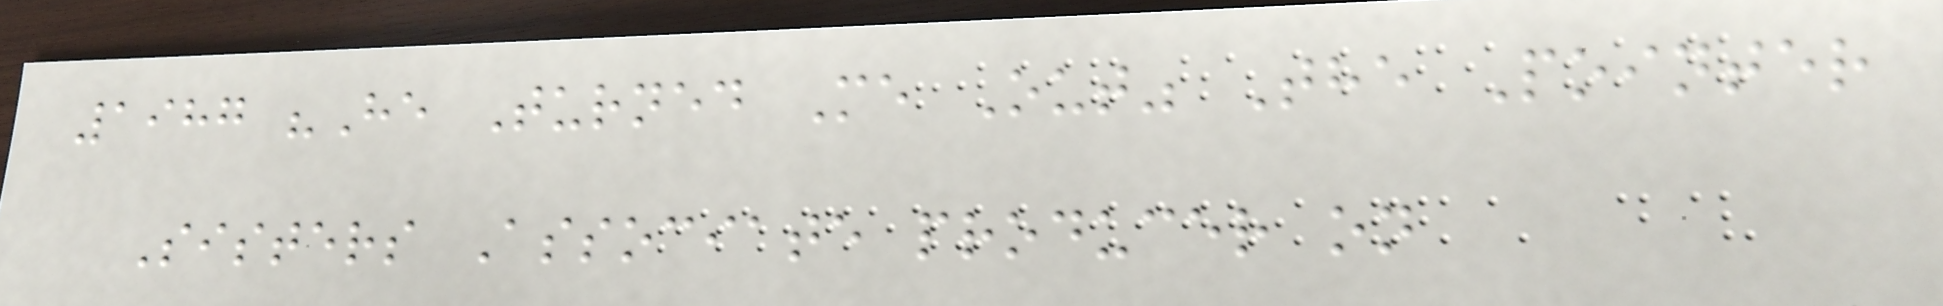1987 "He Turned Me Out" The Pointer
Sisters Associate producer on
